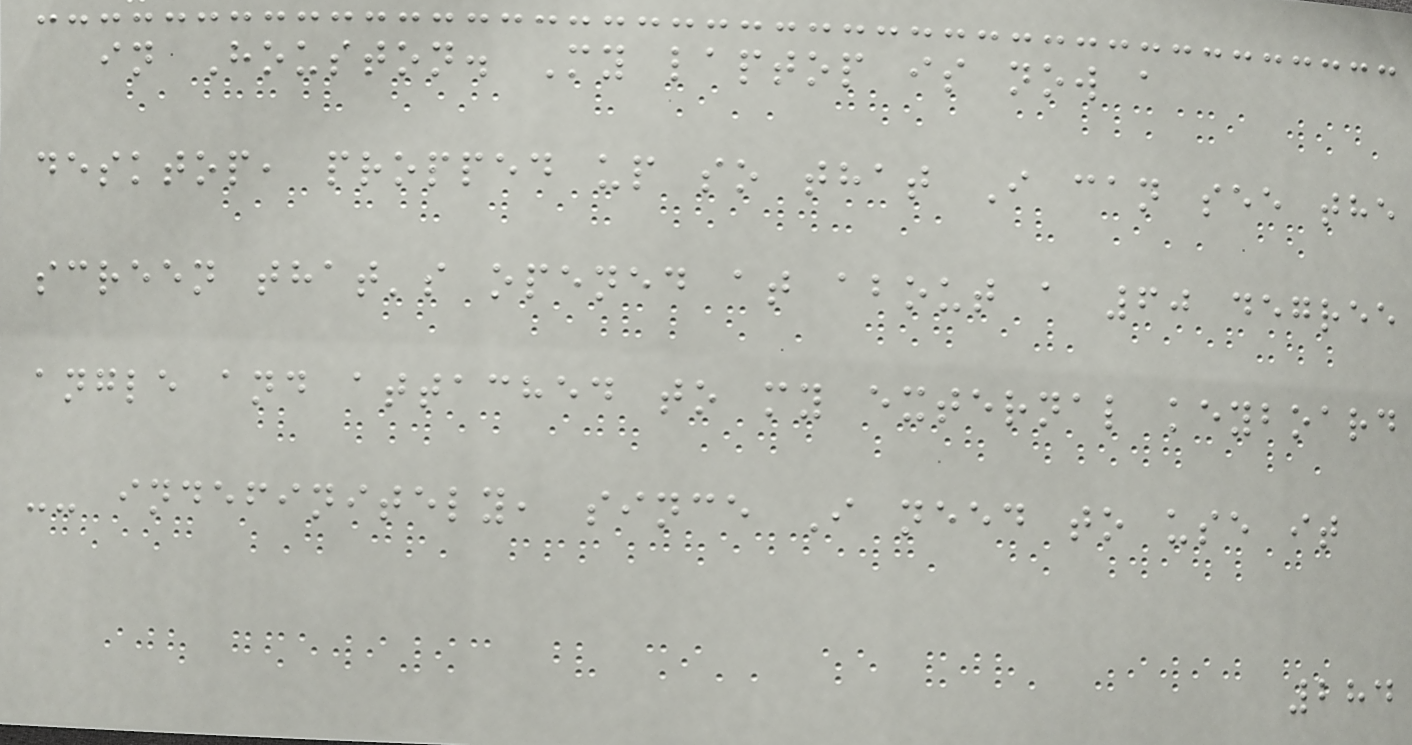in Houston. My laptop is now a
desktop, propped up so that I can see the
screen that's opened at about a 60 degree
angle and attached to my external keyboard
-- indefinitely, since I need to use it
284
